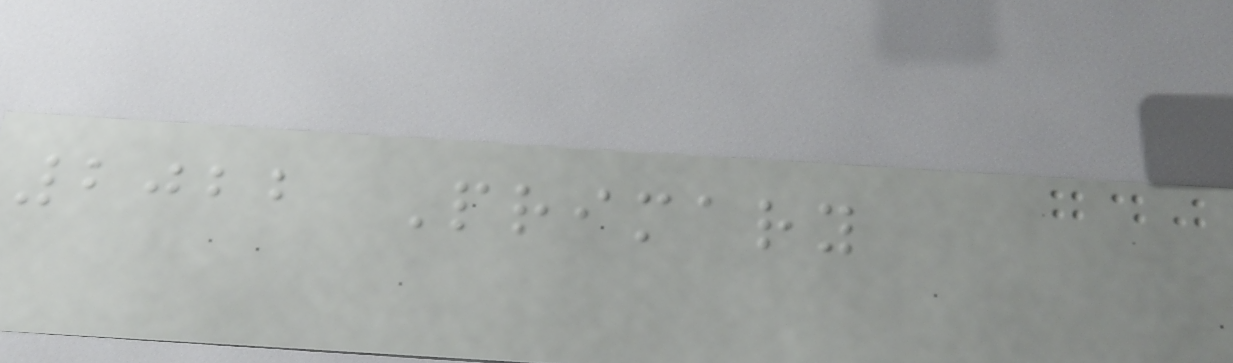2022 Primary
